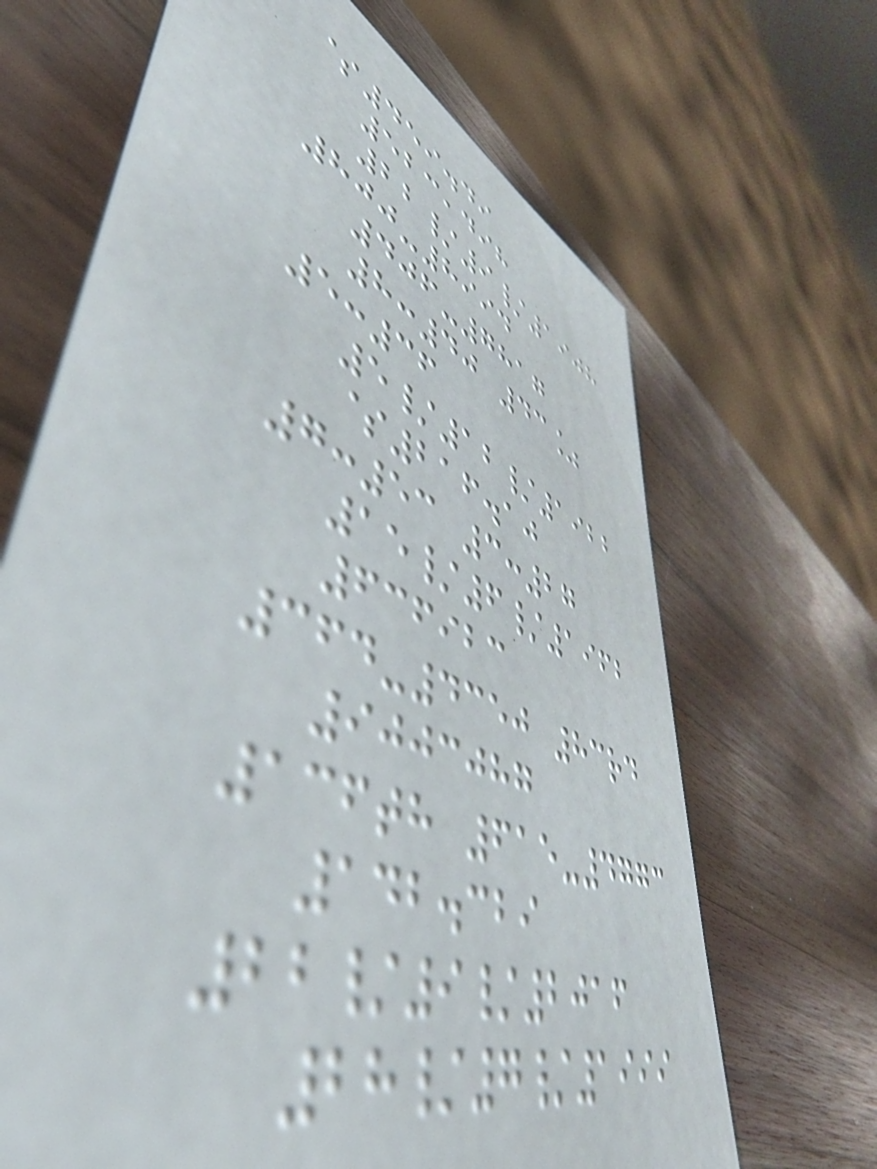$459.49
523,498
22/9/1908
800-8994
406-7817
8:40 43%
5:36
5/12/1922
$216.10
7:53 3:27
15/6/1962
636923
364-4350 83rd
9003087
136th 615-4773
142.329
22/9/2016
28/7/1999
